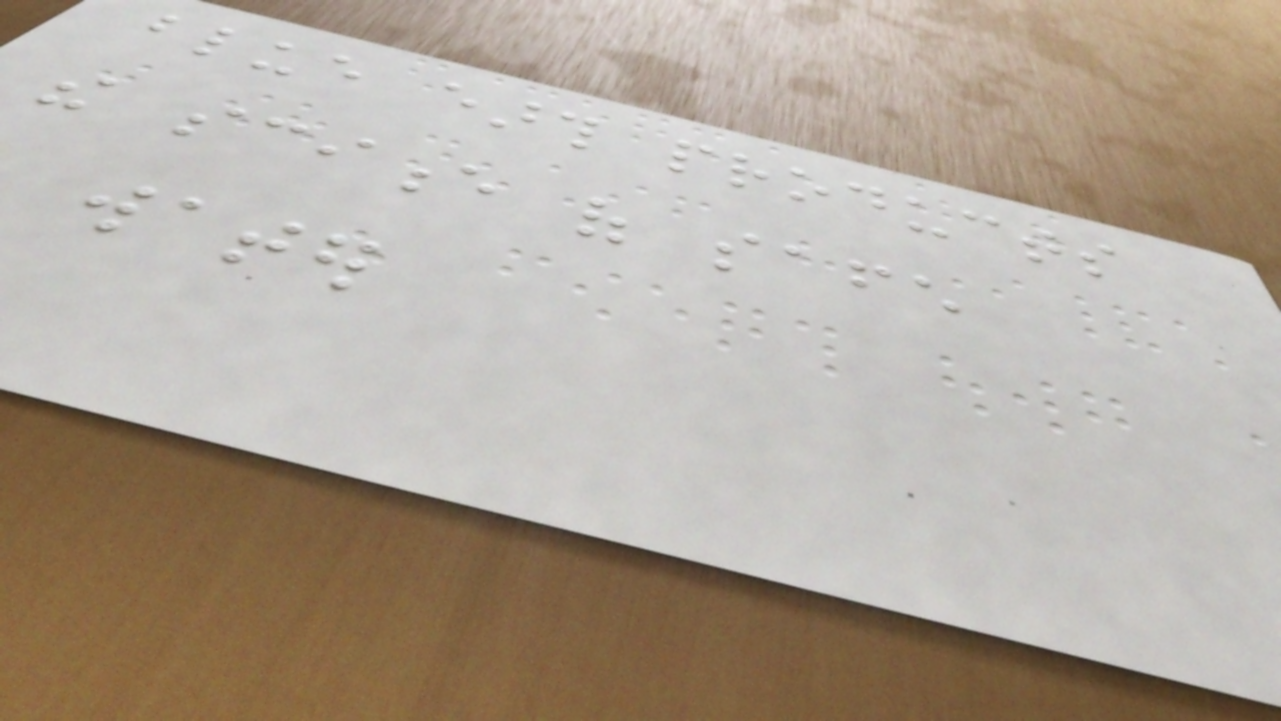blue earth products
the science of safe
water
